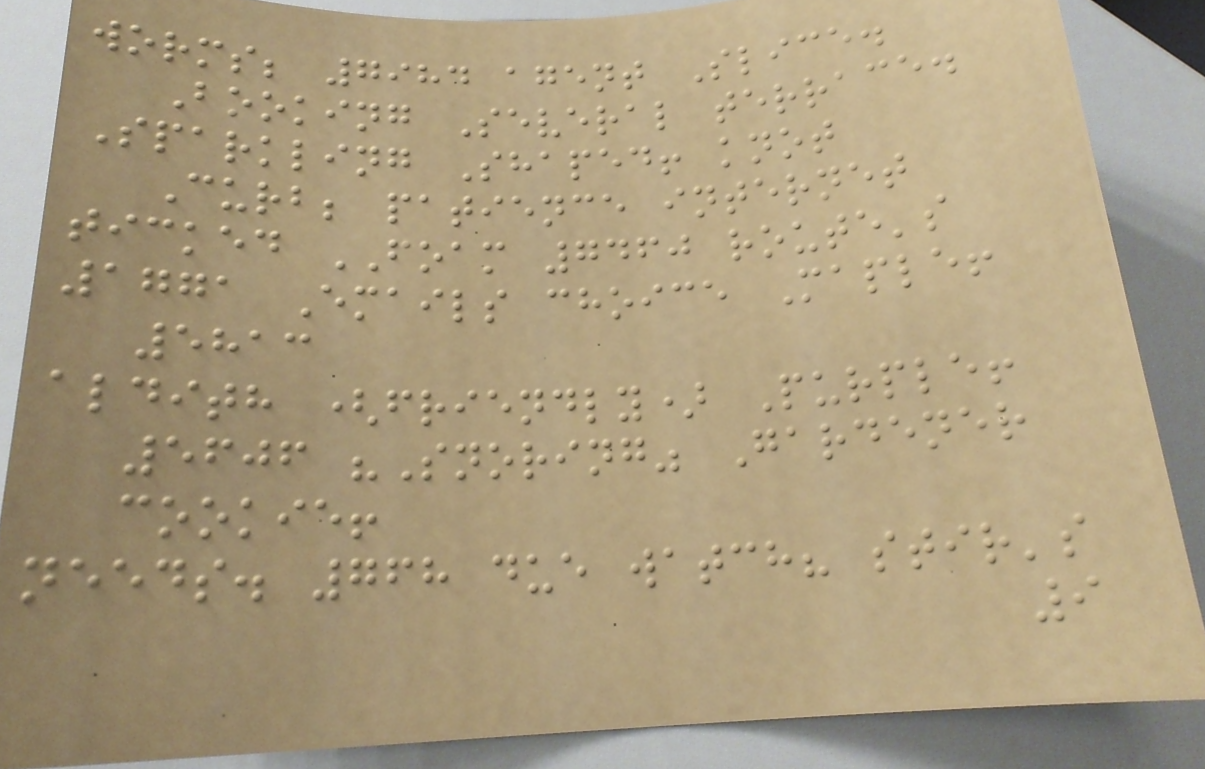worms; 7984 agent Slice.
Booking Several terrace.
Sparkling Shaped! knot
Curb; patience internet
ticked FOAM 7460 route's
1771 Emails choice Maple!
5813
aldith (friendly) Purple!
5606 "Snoring" Gardener
cookie!
needs. 768 due watch? stir's
9
